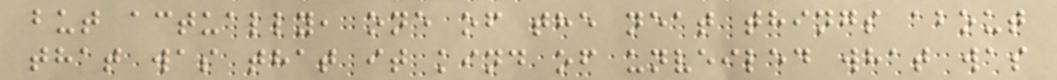but actually, one of the neat things about
that was that it kind of unveiled what was
